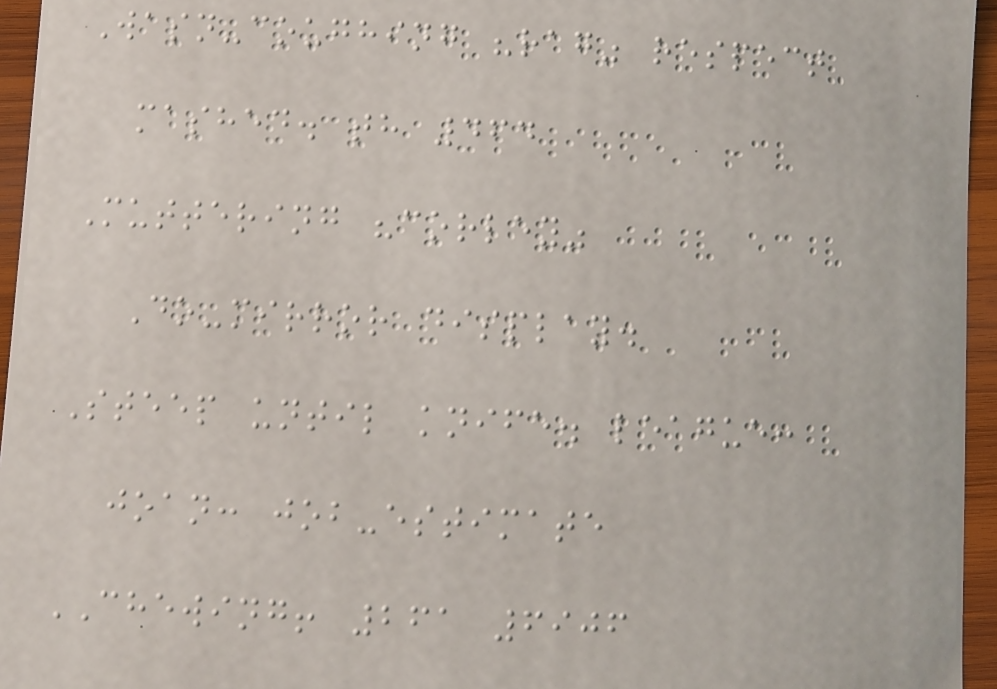Wasn-coughing "rag" respect
mashed. th 464
Muttering "corley"
Do-mirror display.
Steep until knife. league:
joan: job-estimate
CHEWING! 261 6906
